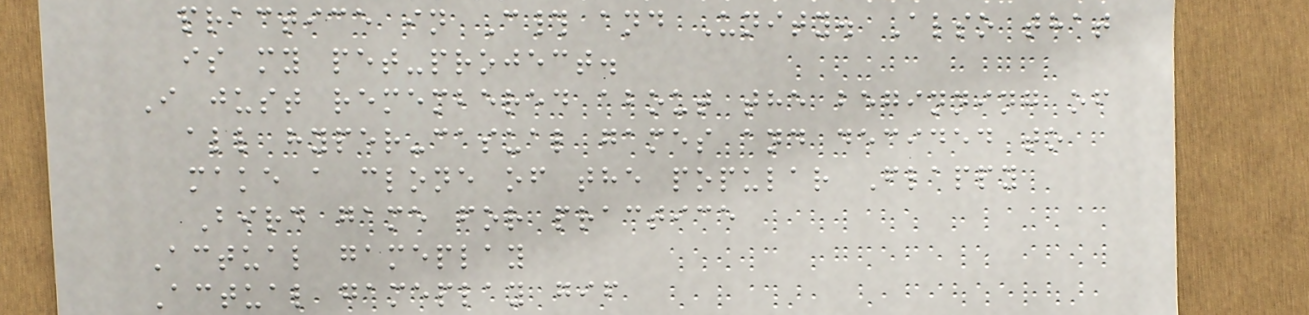practice in C# and Unity. Also that
is my pet-project.
I just remembered about the beginning of
all hyper-casual games and decided to
make a clone of the popular Flappy
Bird game for practice
Actual gameplay
Actual gameplay gif
